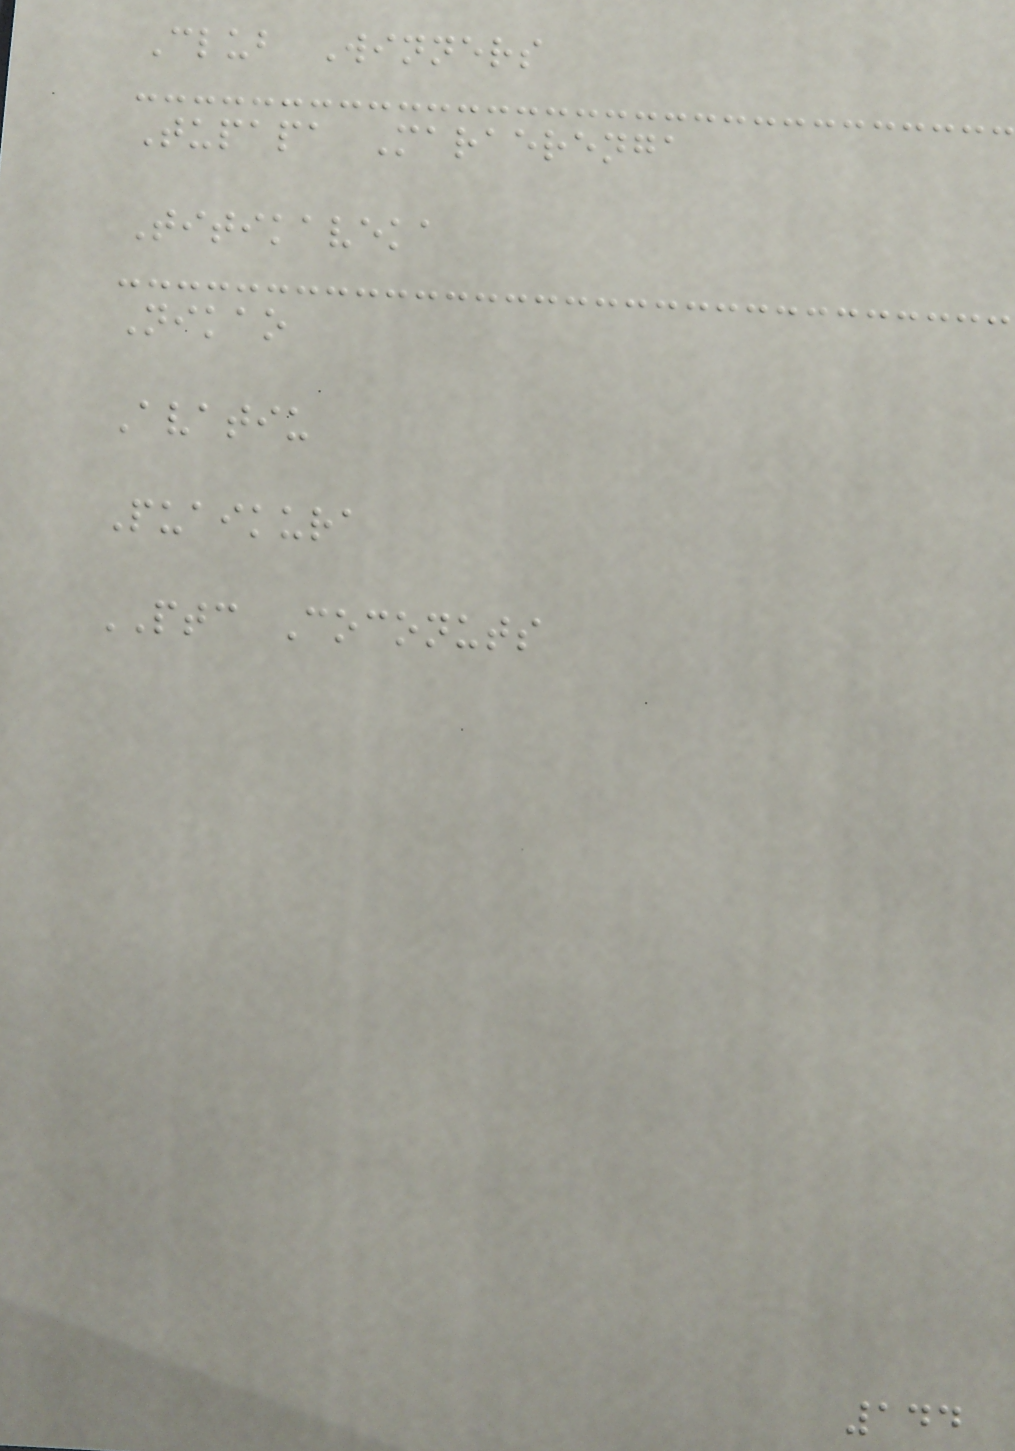Club Winners
Tupapa Maraerenga
Titikaveka
Nikao
Avatiu
Puaikura
PTC Coconuts
144
